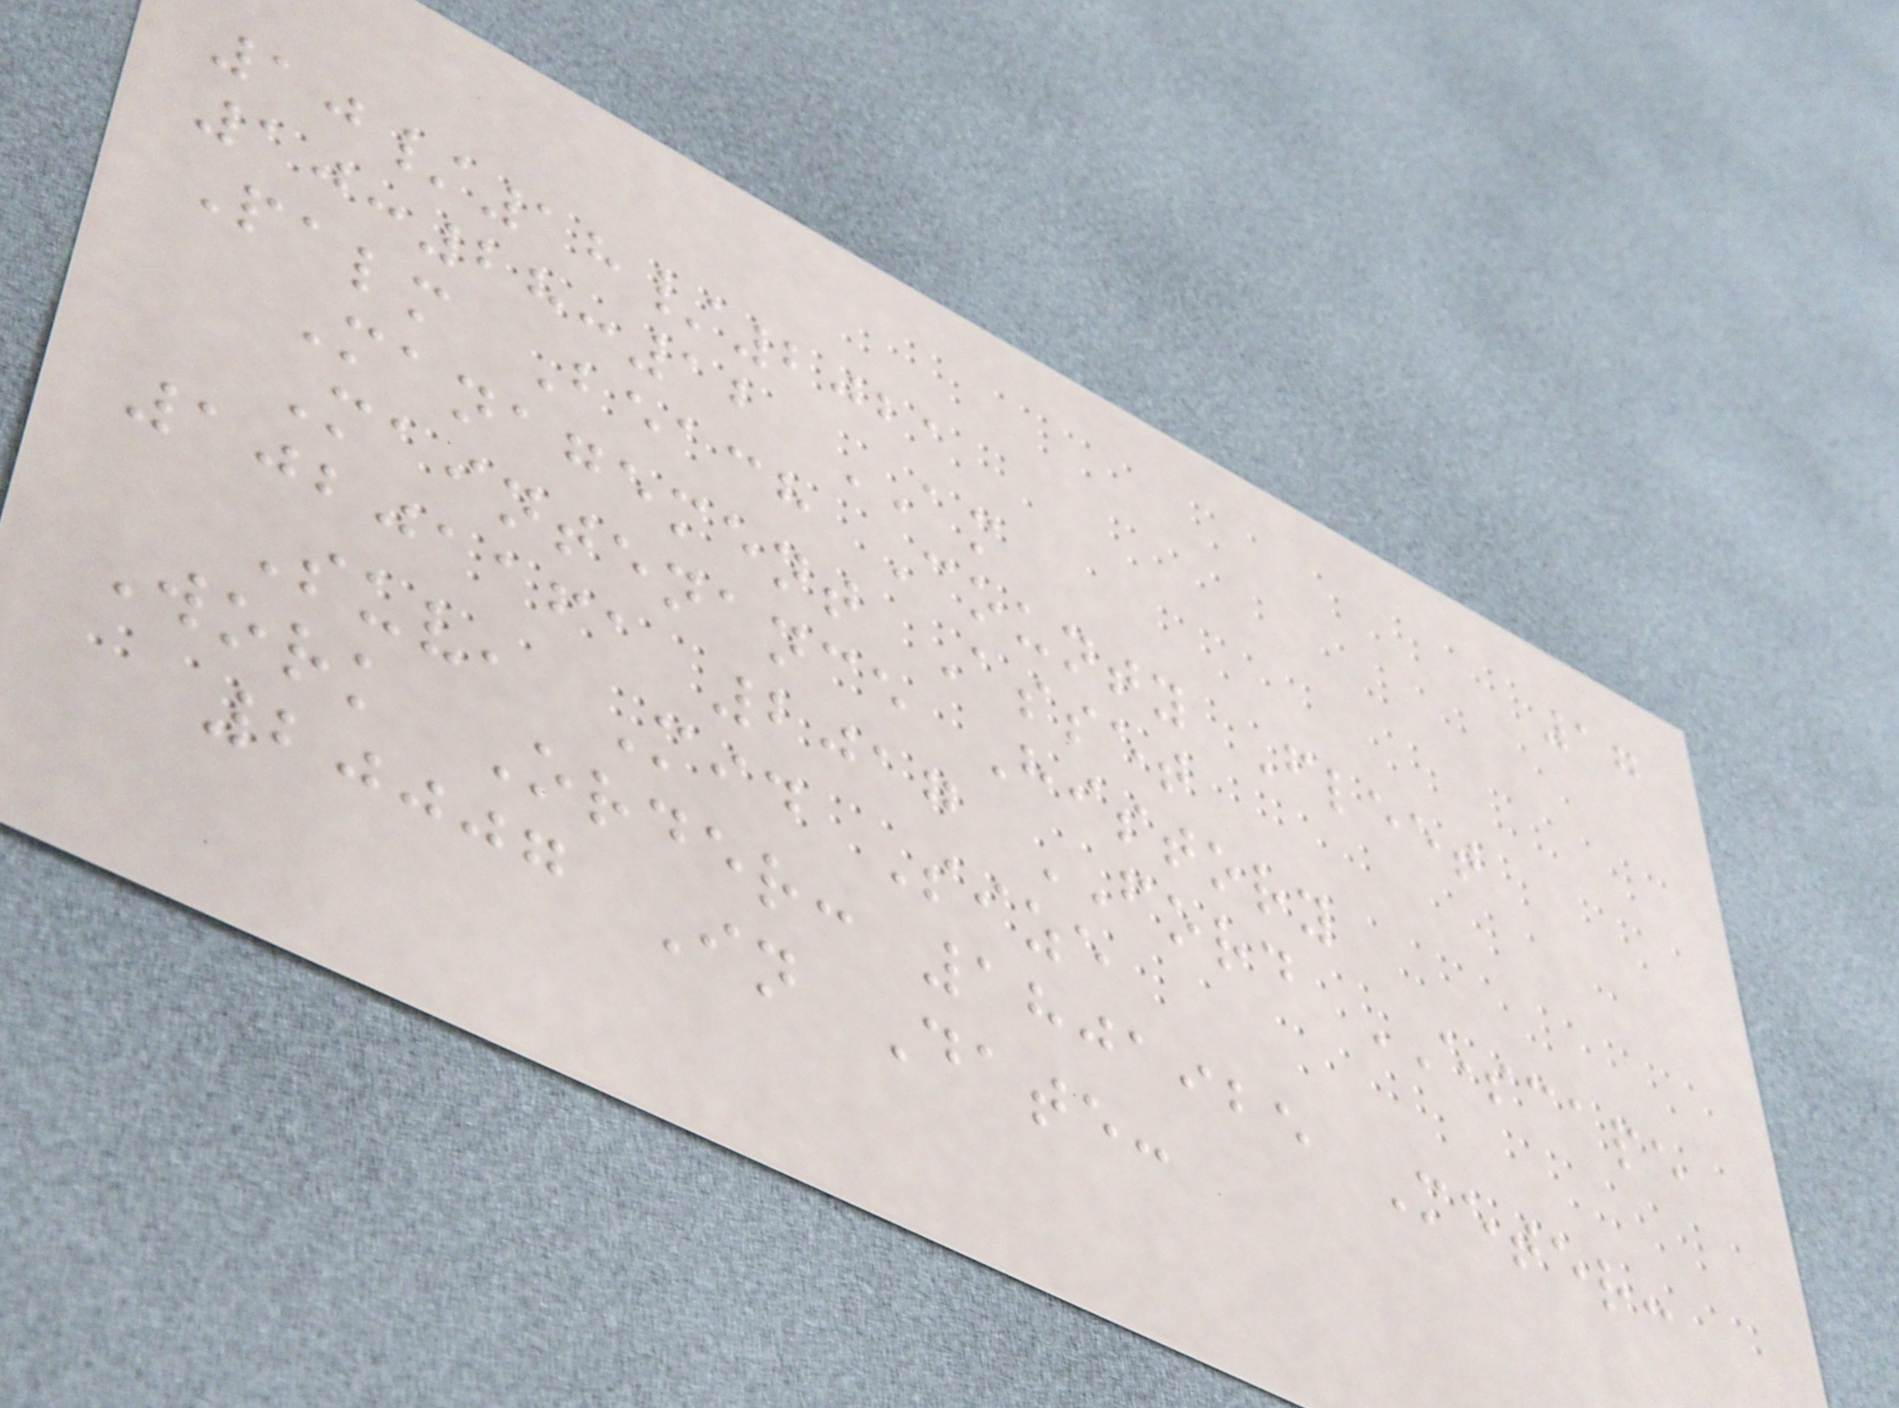17
10/18/2021
10:28:12 AM
Palm Beach County Fleet
Management Asset
Maintenance History
10201161 2017 FORD ESCAPE
Suv, Mid Size
Work Order: 1801925 Meter:
20007 In Date:
